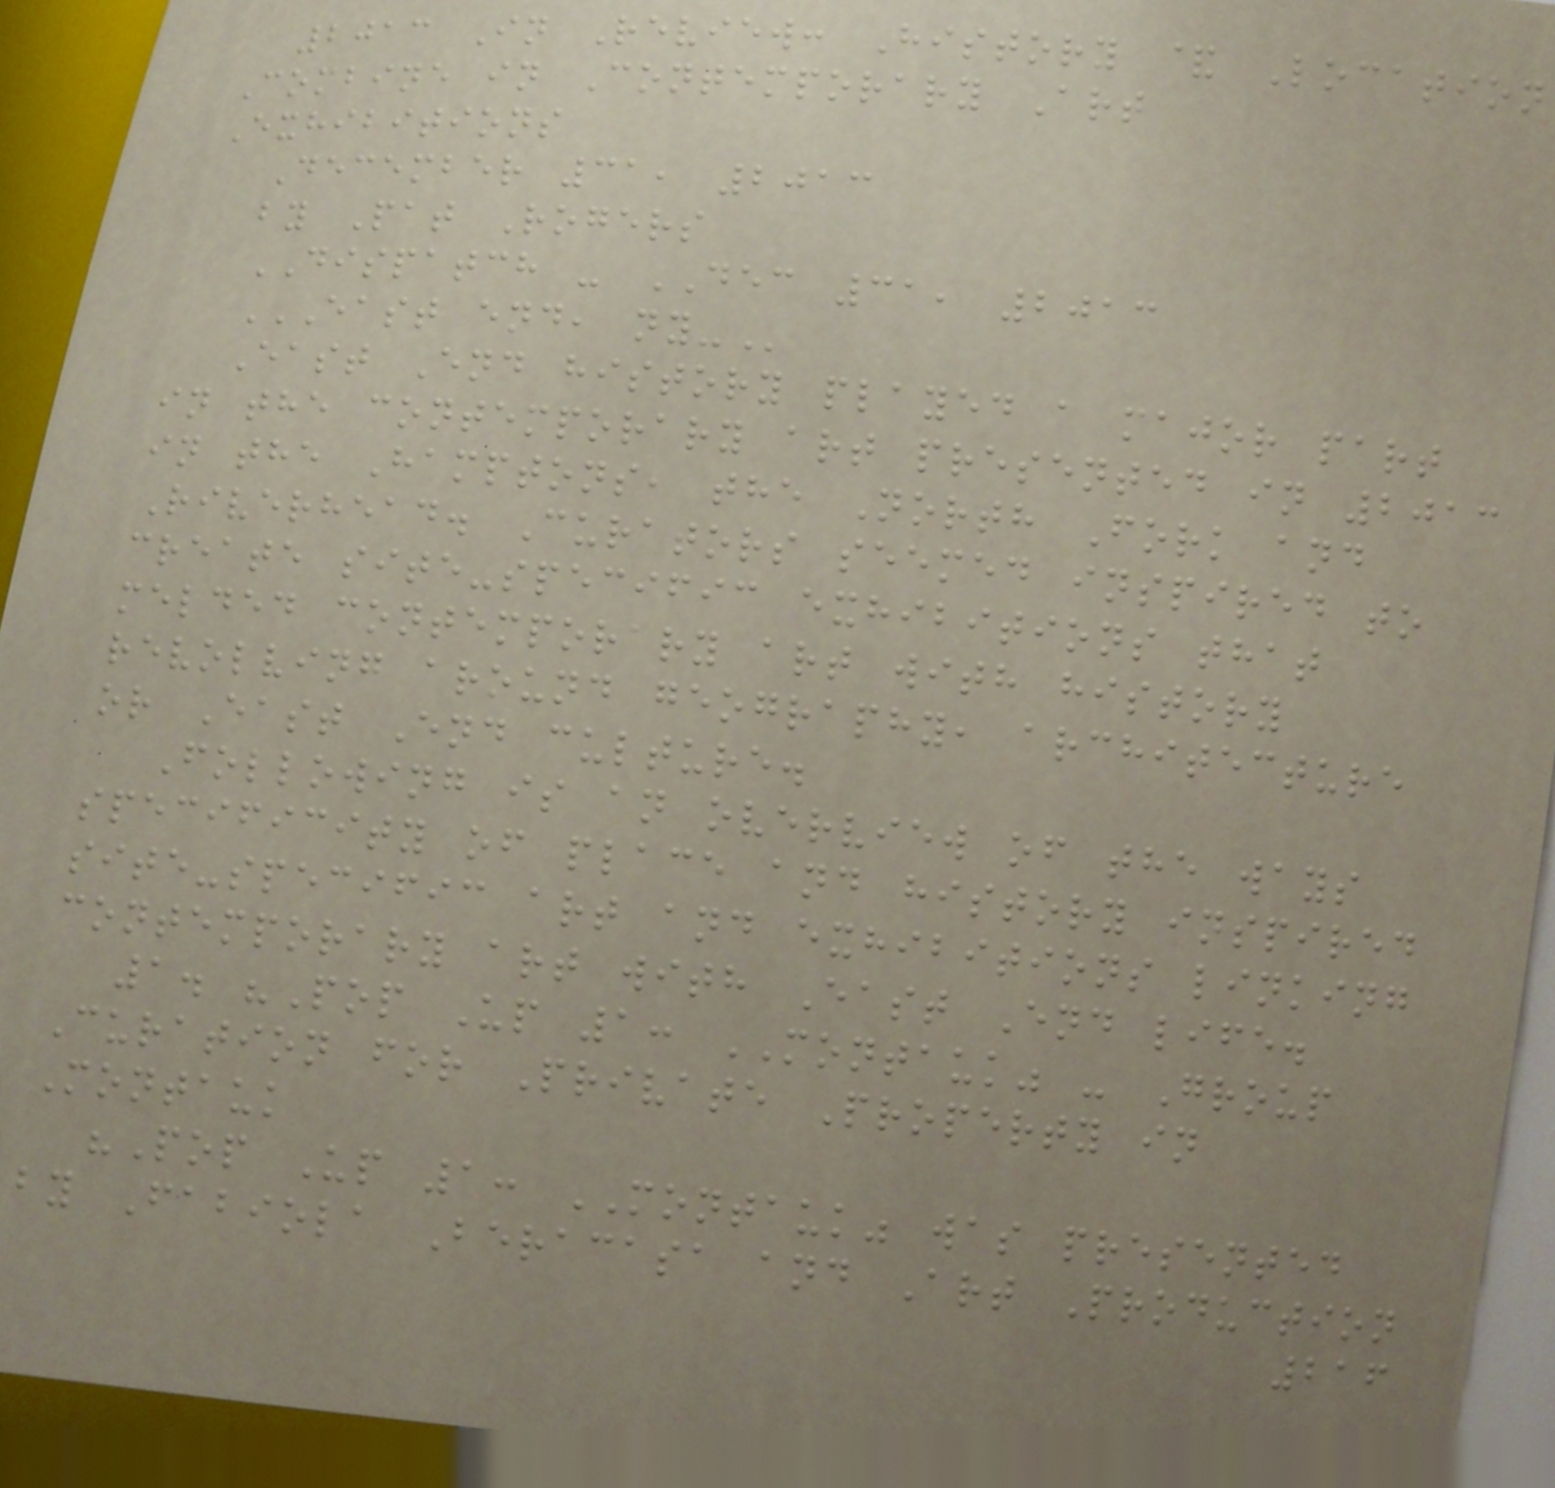2013 In Review: History & Location
Combine in Contemporary Art
Exhibitions
December 31, 2013
by Pat Rogers
DISPATCH - DEC 31, 2013
EAST END, NY-
East End history played a major part
in the contemporary art presented in 2013
in the Hamptons, the North Fork and
Riverhead. Curators seemed inspired to
create site-specific exhibitions that
melded contemporary art with history
revolving around geography, architecture
or East End culture.
Following is an overview of the ways
specificity of place and history inspired
site-specific art and exhibitions linking
contemporary art with East End life.
1. "Pop Up 1: MONTAUK" - Group
Curation for Private Property in
Montauk
"Pop Up 1: MONTAUK" was presented
by Fabiola Beracasa and Art Production
216
